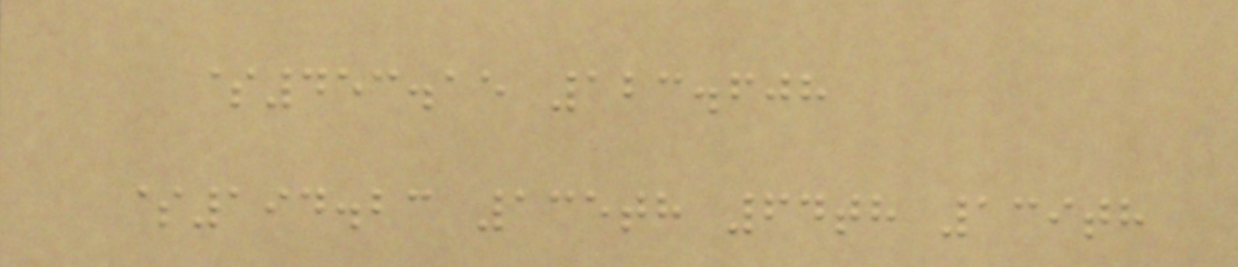$453.15 123.608
$194.23 135th 64th 139th
